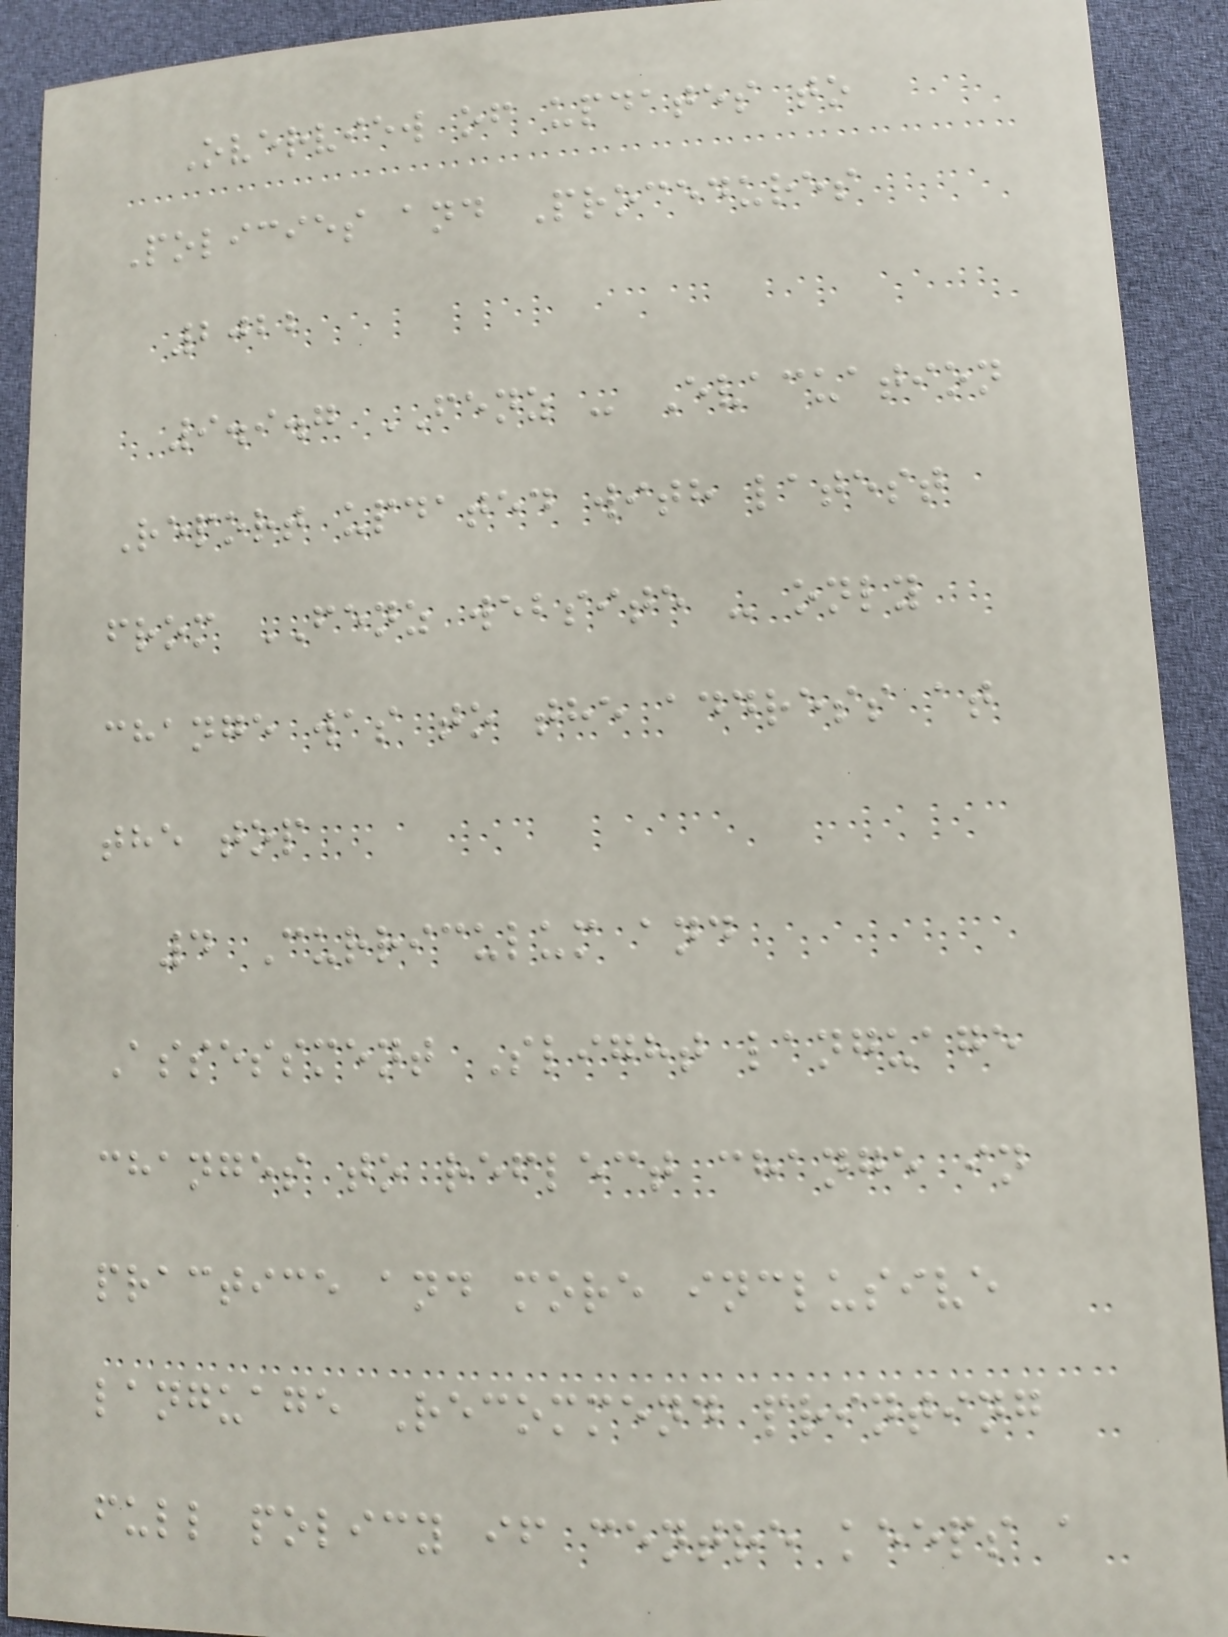Overview of updates to
Policies and Procedures
2022
9.9.7 FENZ - Evacuation
Report updated with latest
from FENZ website - only
change was to the address at
the top
4 Curriculum and
Assessment Slight language
changes to reflect change in
practice and more inclusive
language Recommend printing
full policy if centre keeps a
